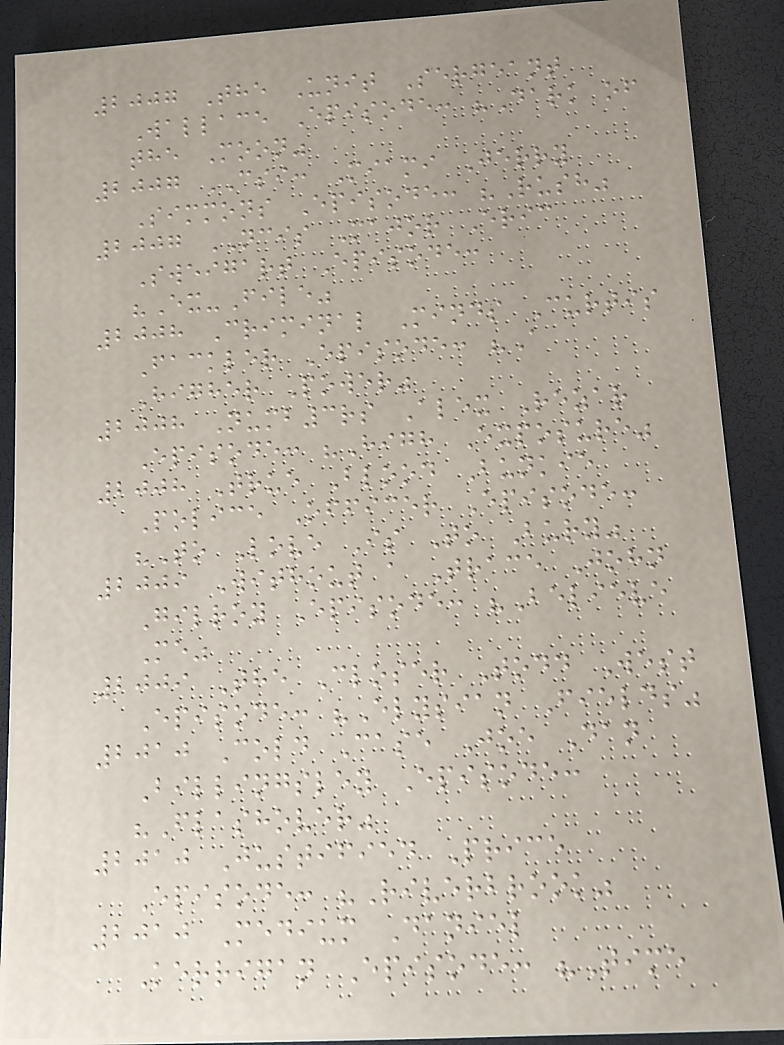2007 The Unit Sergeant
Wallace Episode: "Dark of
the Moon"
2007 CSI: Miami Jerry
Simmons Episode: "Rush"
2007 NCIS Major Eric
Sweigart Episode:
"Ex-File"
2008 Criminal Minds Curtis
Fackler Episode: "A
Higher Power"
2008 Numb3rs Alex Rezar
Episode: "High Exposure"
2008 True Blood Bunkie
Police Officer Episode:
"To Love Is To Bury"
2009 Without a Trace John
Gilroy Episode: "Believe
Me"
2009 The Closer Todd West
Episode: "Elysian Fields"
2010 Cold Case Joe Dan
Billingsley Episode:
"Flashover"
2010 Justified Price
Episode: "Riverbrook"
2010 Medium Daniel
Kerrigan Episode: "Time
